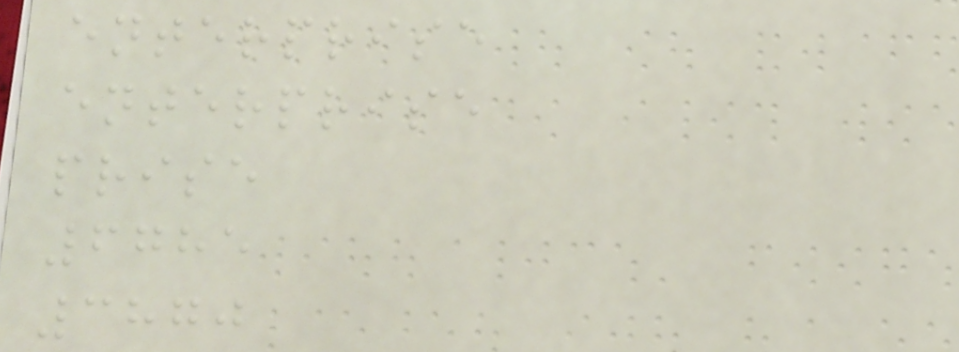enterprise
enterprise
prise
6785
3870
